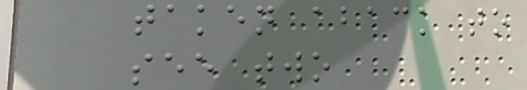taken aback to
see two
